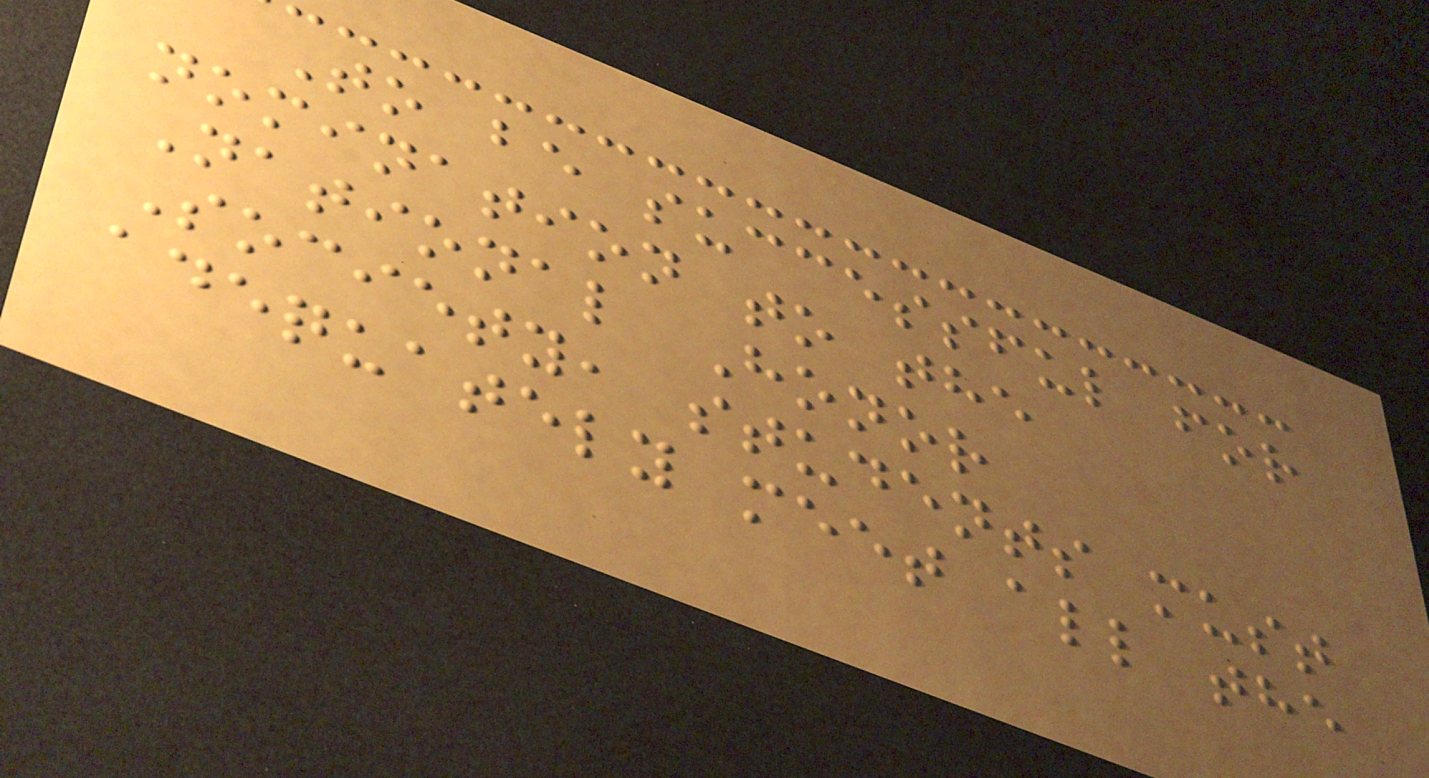To be successful for
nomination to the
National Honor
Society, students must
adequately meet all the
